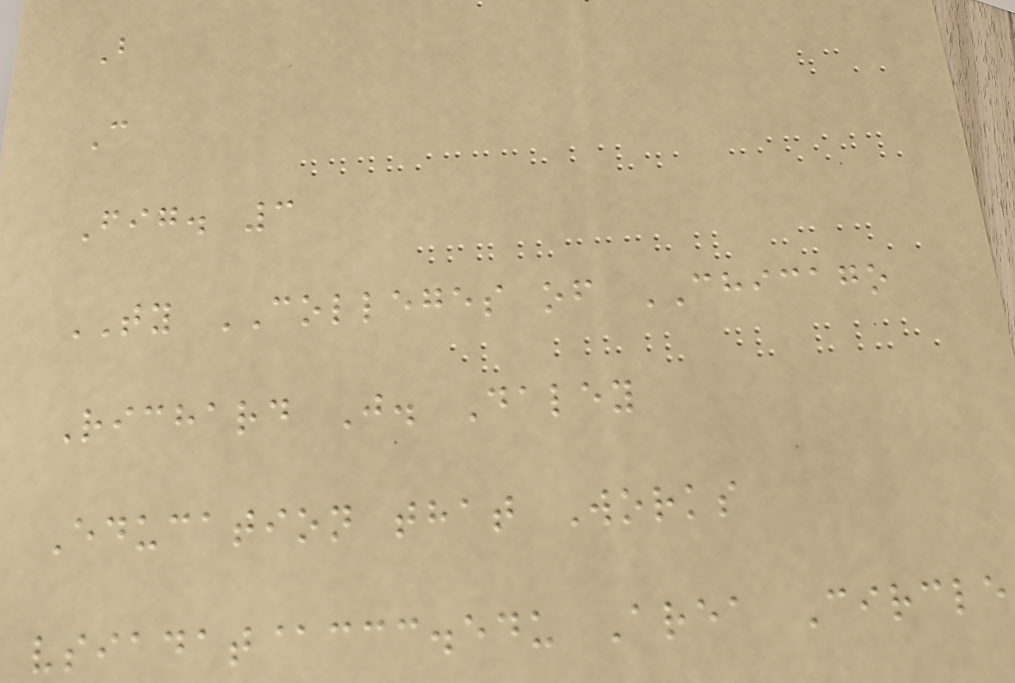B
C
Fig. 3
TY COLLEGES of CHICAGO
Richard J. Daley
Education that Works
vsiadat@ccc.edu Area Circle
